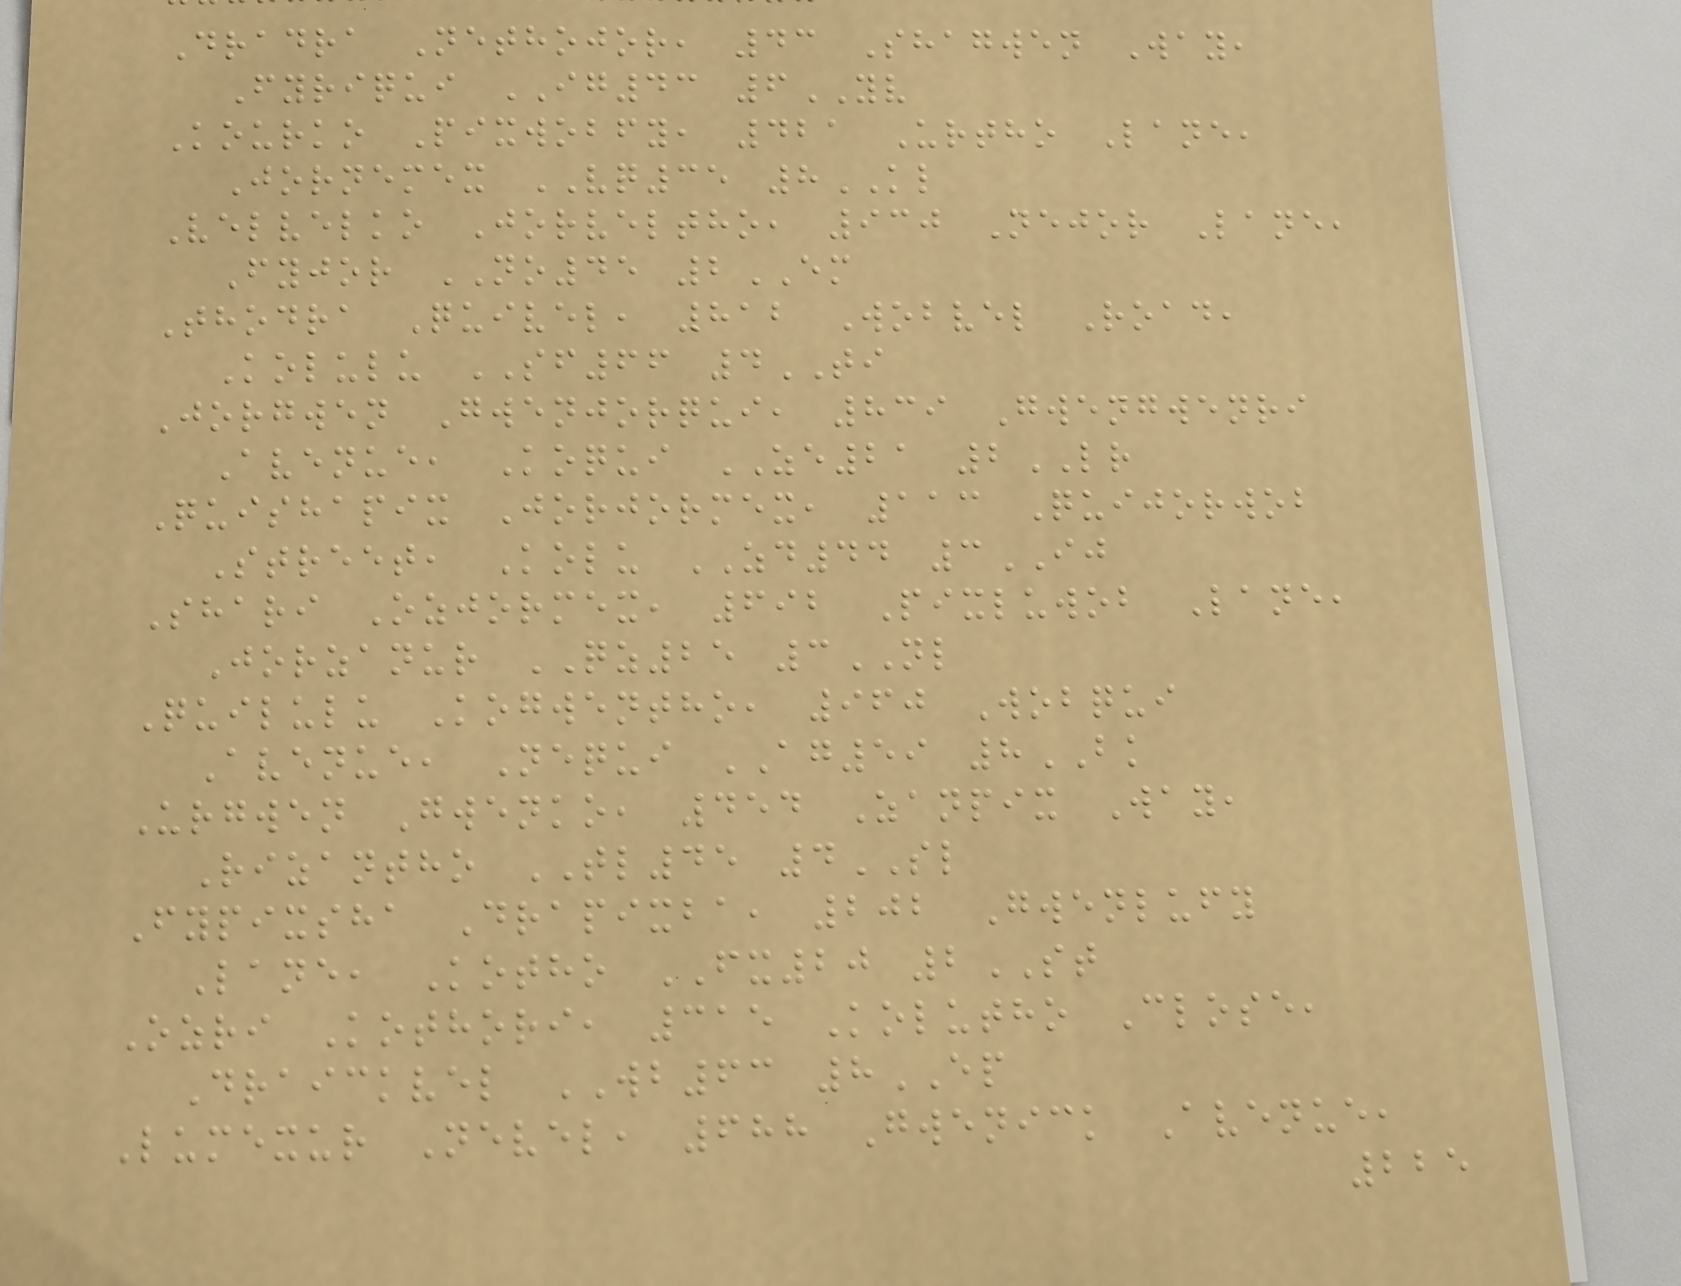Dradra Nethojor, 43 Shagwen Way,
Fyriqui IG43 6YV
Kourko Pixwobfy, 421 Urtho Lane,
Jornemex VQ35 8KL
Velvelko Jorveltho, 930 Nejor Lane,
Fyjor NO45 2EM
Thodra Quivel, 812 Wobvel Road,
Kolulu SF66 4TI
Jorgwen Gwenjorqui, 839 Gwengwenri
Avenue, Koqui ZE21 2LR
Quishapix Jorjormex, 113 Quijorwob
Street, Kolu ZD44 3IJ
Shari Ozjormex, 692 Pixluwob Lane,
Jorzanur QZ25 3NL
Quilulu Kogwentho, 960 Wobqui
Avenue, Nequi AG59 8BK
Urgwen Gwenko, 454 Zanpix Way,
Rizantho TL45 4SL
Fypixsha Drapixba, 202 Gwenlufy
Lane, Kotho FX20 2ST
Ozri Kothori, 315 Kolutho Close,
Draickvel WB63 8EP
Lumexur Nevel, 688 Gwenick Avenue,
225
